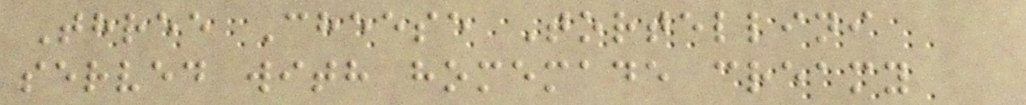Three Cheese Tortellini
served with homemade creamy
